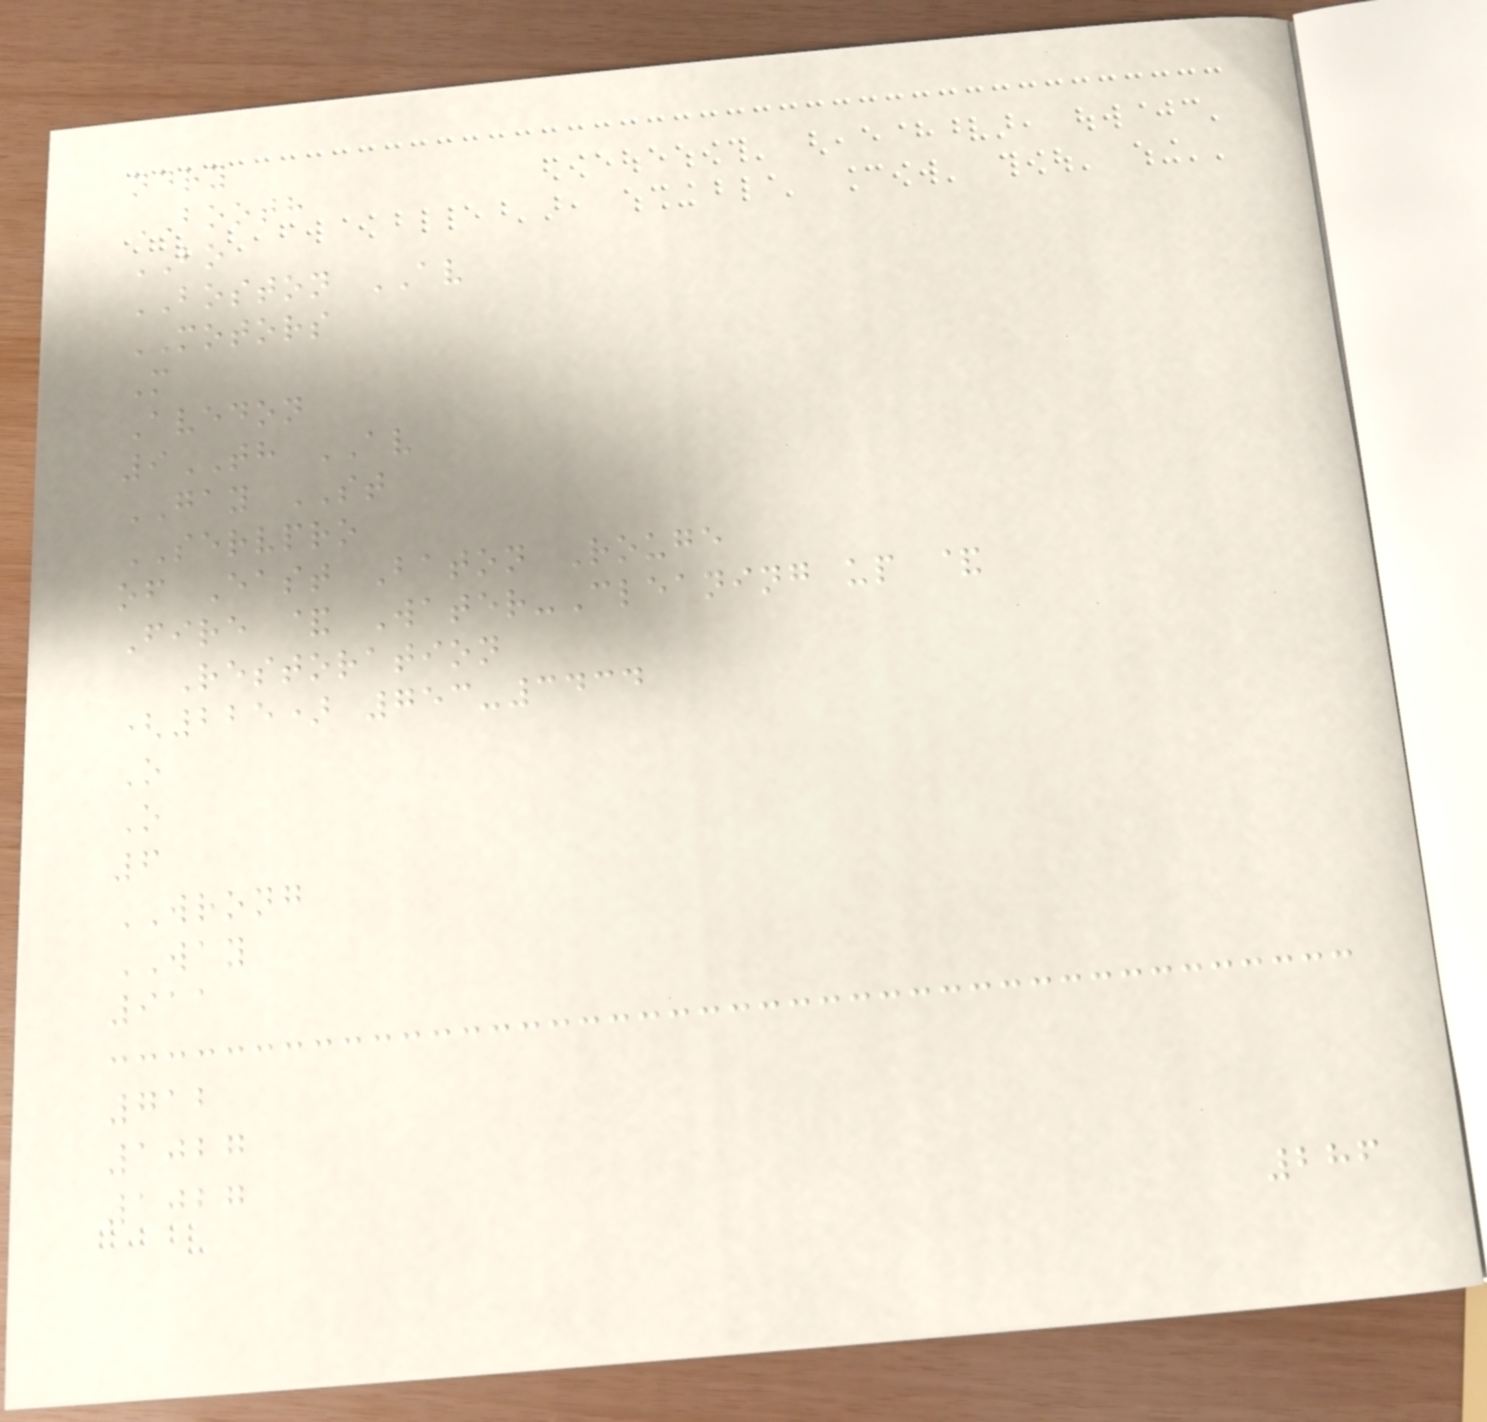ndry
BOOTH
BO
BOSTON AV
MOTORS
M
Avedon
9TH AV
GAY ST
SERVPRO
of East Baton Rouge
Fire & Water-Cleaning up &
Restoration
(225) 753-3434
O
O
6
WRONG
WAY
911
712
1027
1027
286
